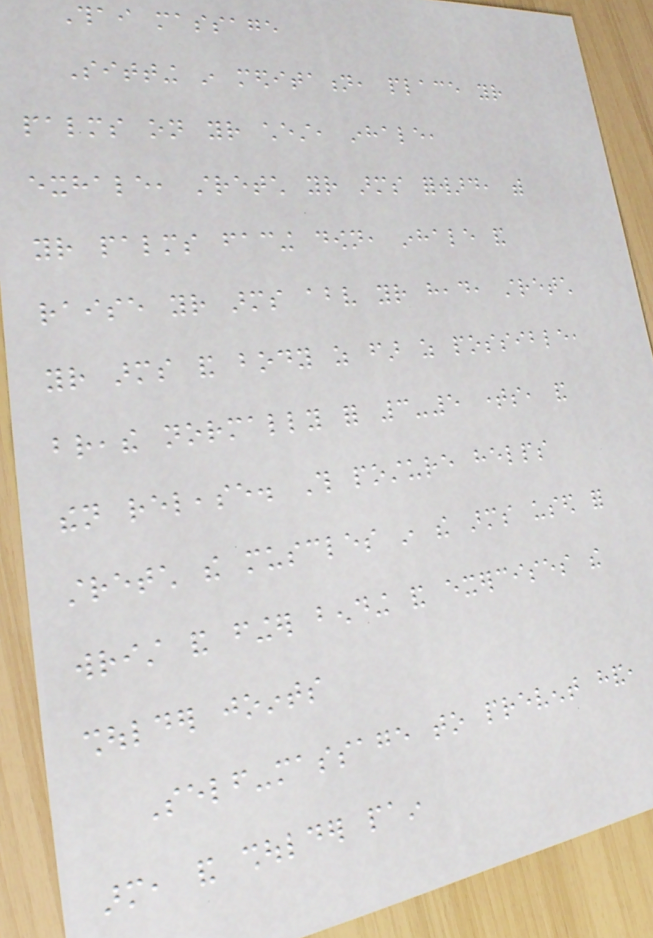Thai massage
Sitting in meditation, place your
palms on your chest, inhale,
exhale, stretch your arms forward, with
your palms facing down, inhale and
raise your arms above your head, stretch
your arms and body as far as possible,
breathe normally for 3-5 times, and
then release. This posture helps
stretch the muscles in the arms used for
wrist and finger bending and exercises the
shoulder joints
Self-massage to prevent hand,
arm, and shoulder pain
